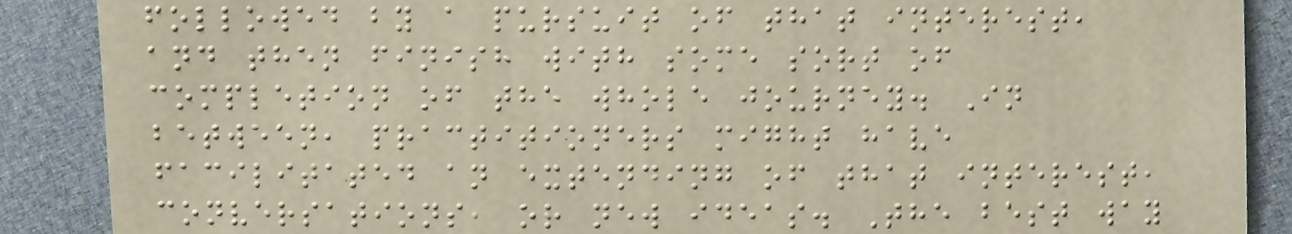followed by a pursuit of that interest,
and then finish with some sort of
completion of the whole journey. In
between, practitioners might have
facilitated an extending of that interest,
conversations, or new ideas. The best way
